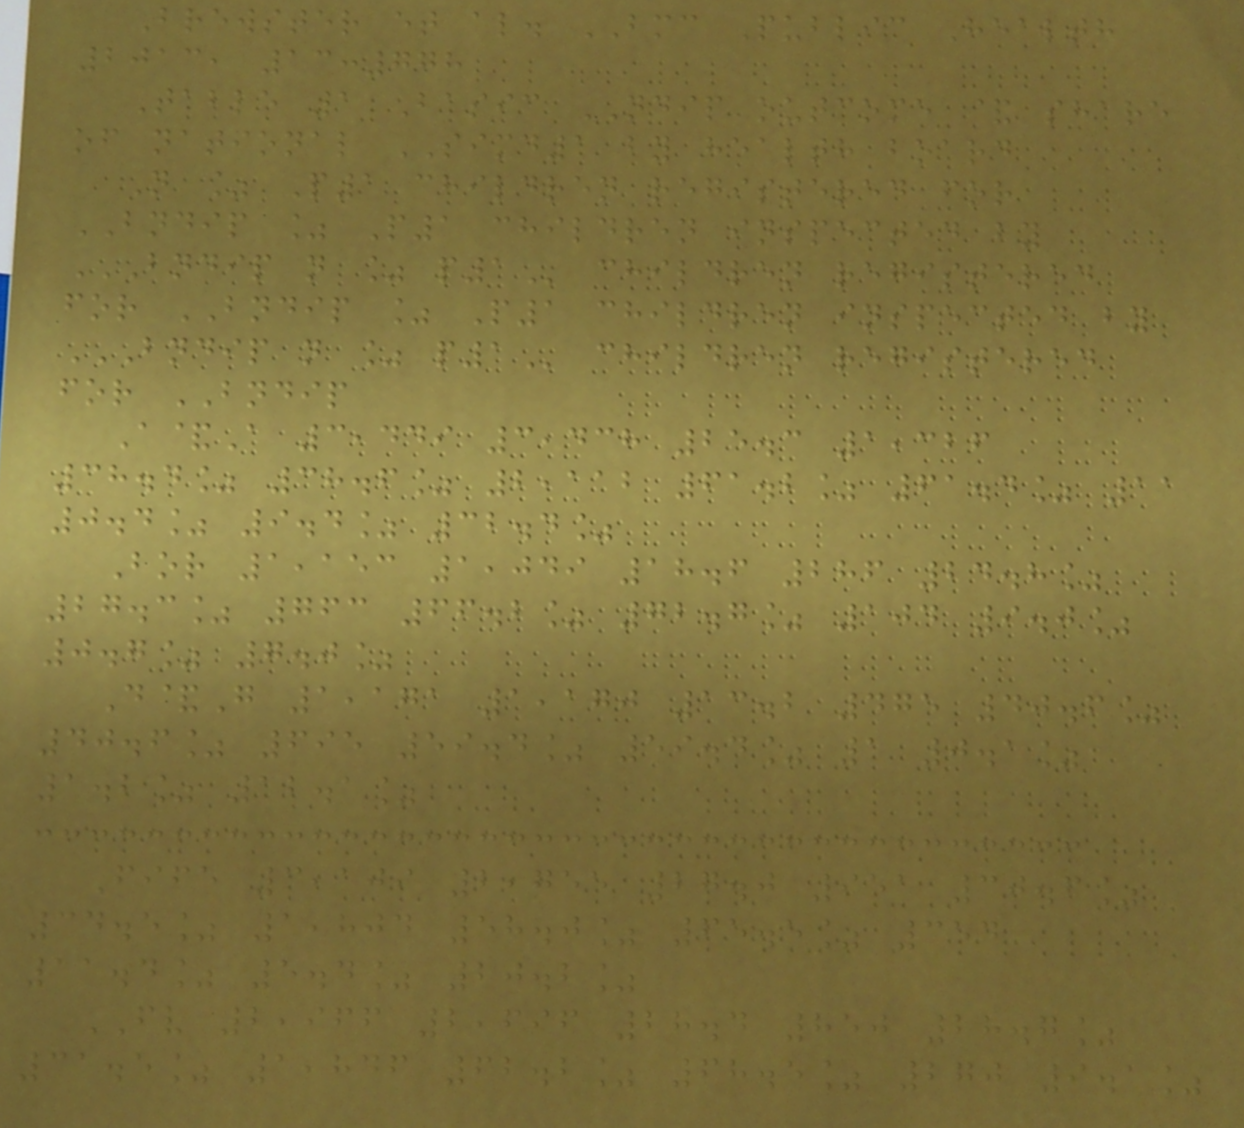Brewster et al. BMC Public Health
2013, 13:778
Table 1 Basic NDIP outcome & share
of national SIMD1 by health board
N % P1 children registered for
BNDIP % P1 children inspected by
BNDIP N % P1 children registered
for BNDIP % P1 children inspected by
BNDIP N % P1 children registered
for BNDIP
A&A 3,449 3,438 25.3 1,326
38.4% 38.6% 2,112 61.2% 61.4% 11
0.4% 9.4% 32.4%
Bor 1,153 1,049 18.6 286 24.8%
27.3% 763 66.2% 72.7% 104 9.0%
0.7% 7.0%
D&G 1,171 1,170 13.2 475 40.6%
40.6% 695 59.4% 59.4% 1 0.1%
1.2% 12.1%
Fife 3,109 2,755 27.0 951 30.6%
34.5% 1,804 58.0% 65.5% 354
11.4% 5.4% 20.2%
FV 2,966 2,696 28.4 850 28.7%
31.5% 1,846 62.2% 68.5% 270 9.1%
